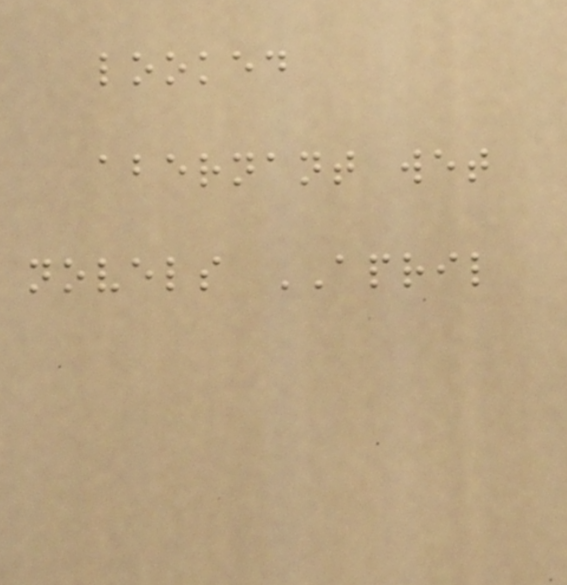looked
abernant wet
novels APRIL
